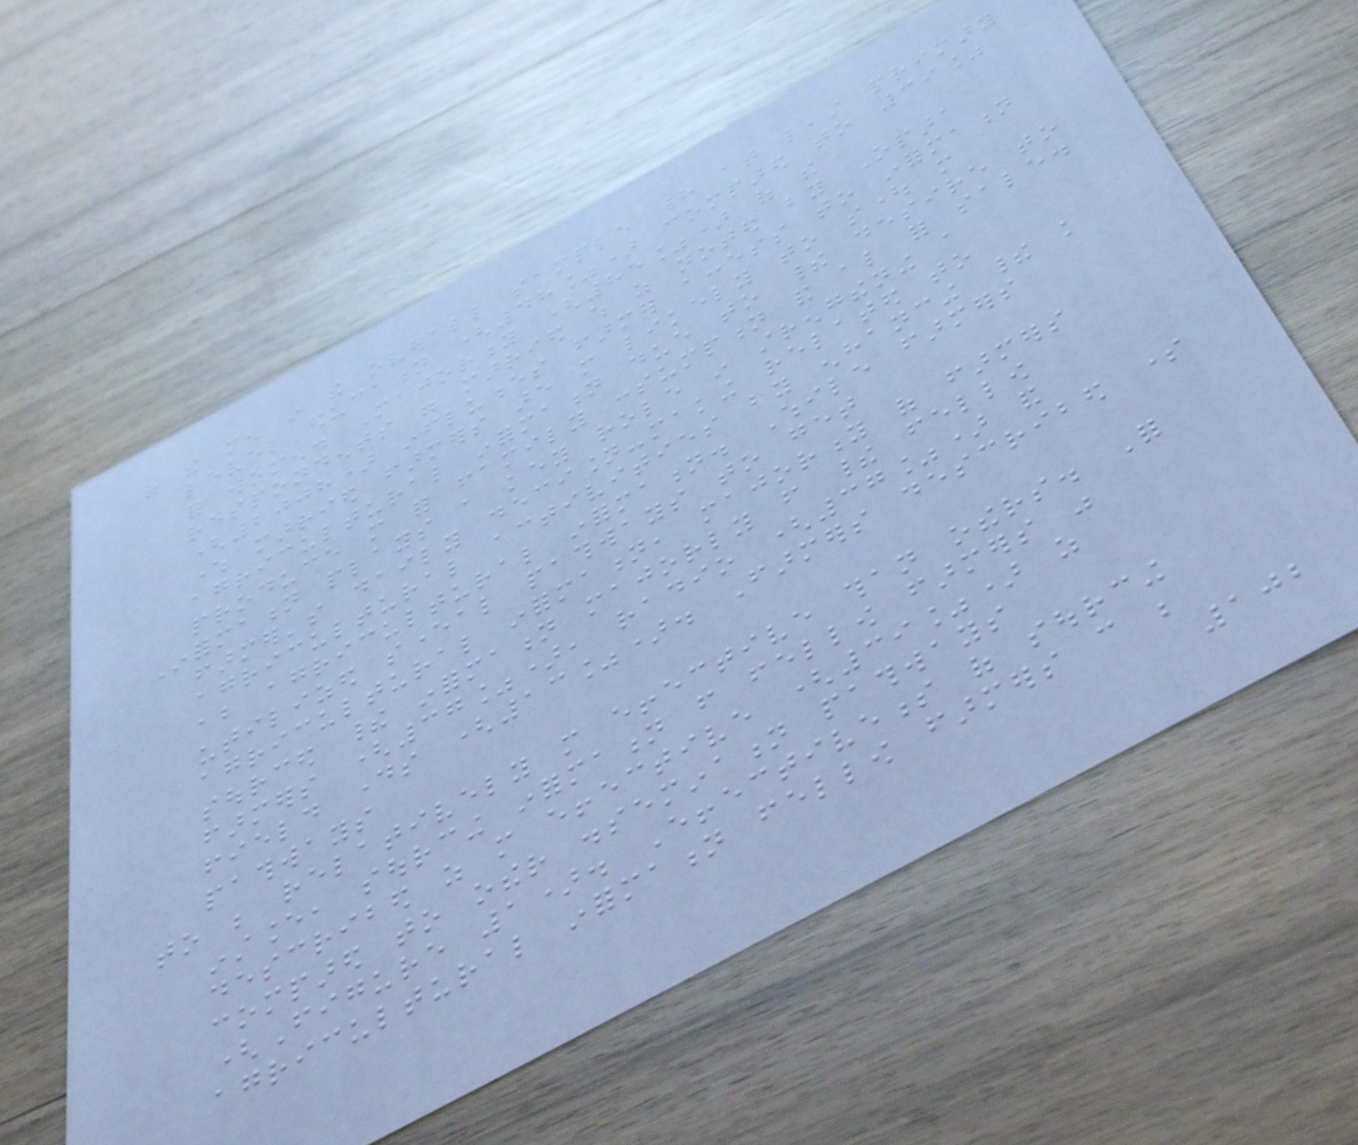of the men in the overall sample had at least primary
level education (48%) compared to 39%
for women. Majority (85%) of the
respondents were married which as noted by Opara
(2008) influences farmer access to information
where married farmers are more likely to sought more
agricultural information due to their desire to
produce more for family consumption and also for sale.
Information plays a key role in strengthening a
farmer's daily decision-making related to
agricultural activities by enhancing their knowledge
about agricultural information. While farmers
utilized several pathways to get
agricultural information, majority of farmers
sourced their information majorly from their fellow
farmers (37%), radio (37%) and
field days (13%). Farmers described some
pathways
to be relatively more effective than others. For
instance, sourcing information from fellow farmers was
described as more effective (39%) as
compared to other dissemination pathways
(Figure 1). Effectiveness of sourcing
agricultural information fellow farmers can be
102
